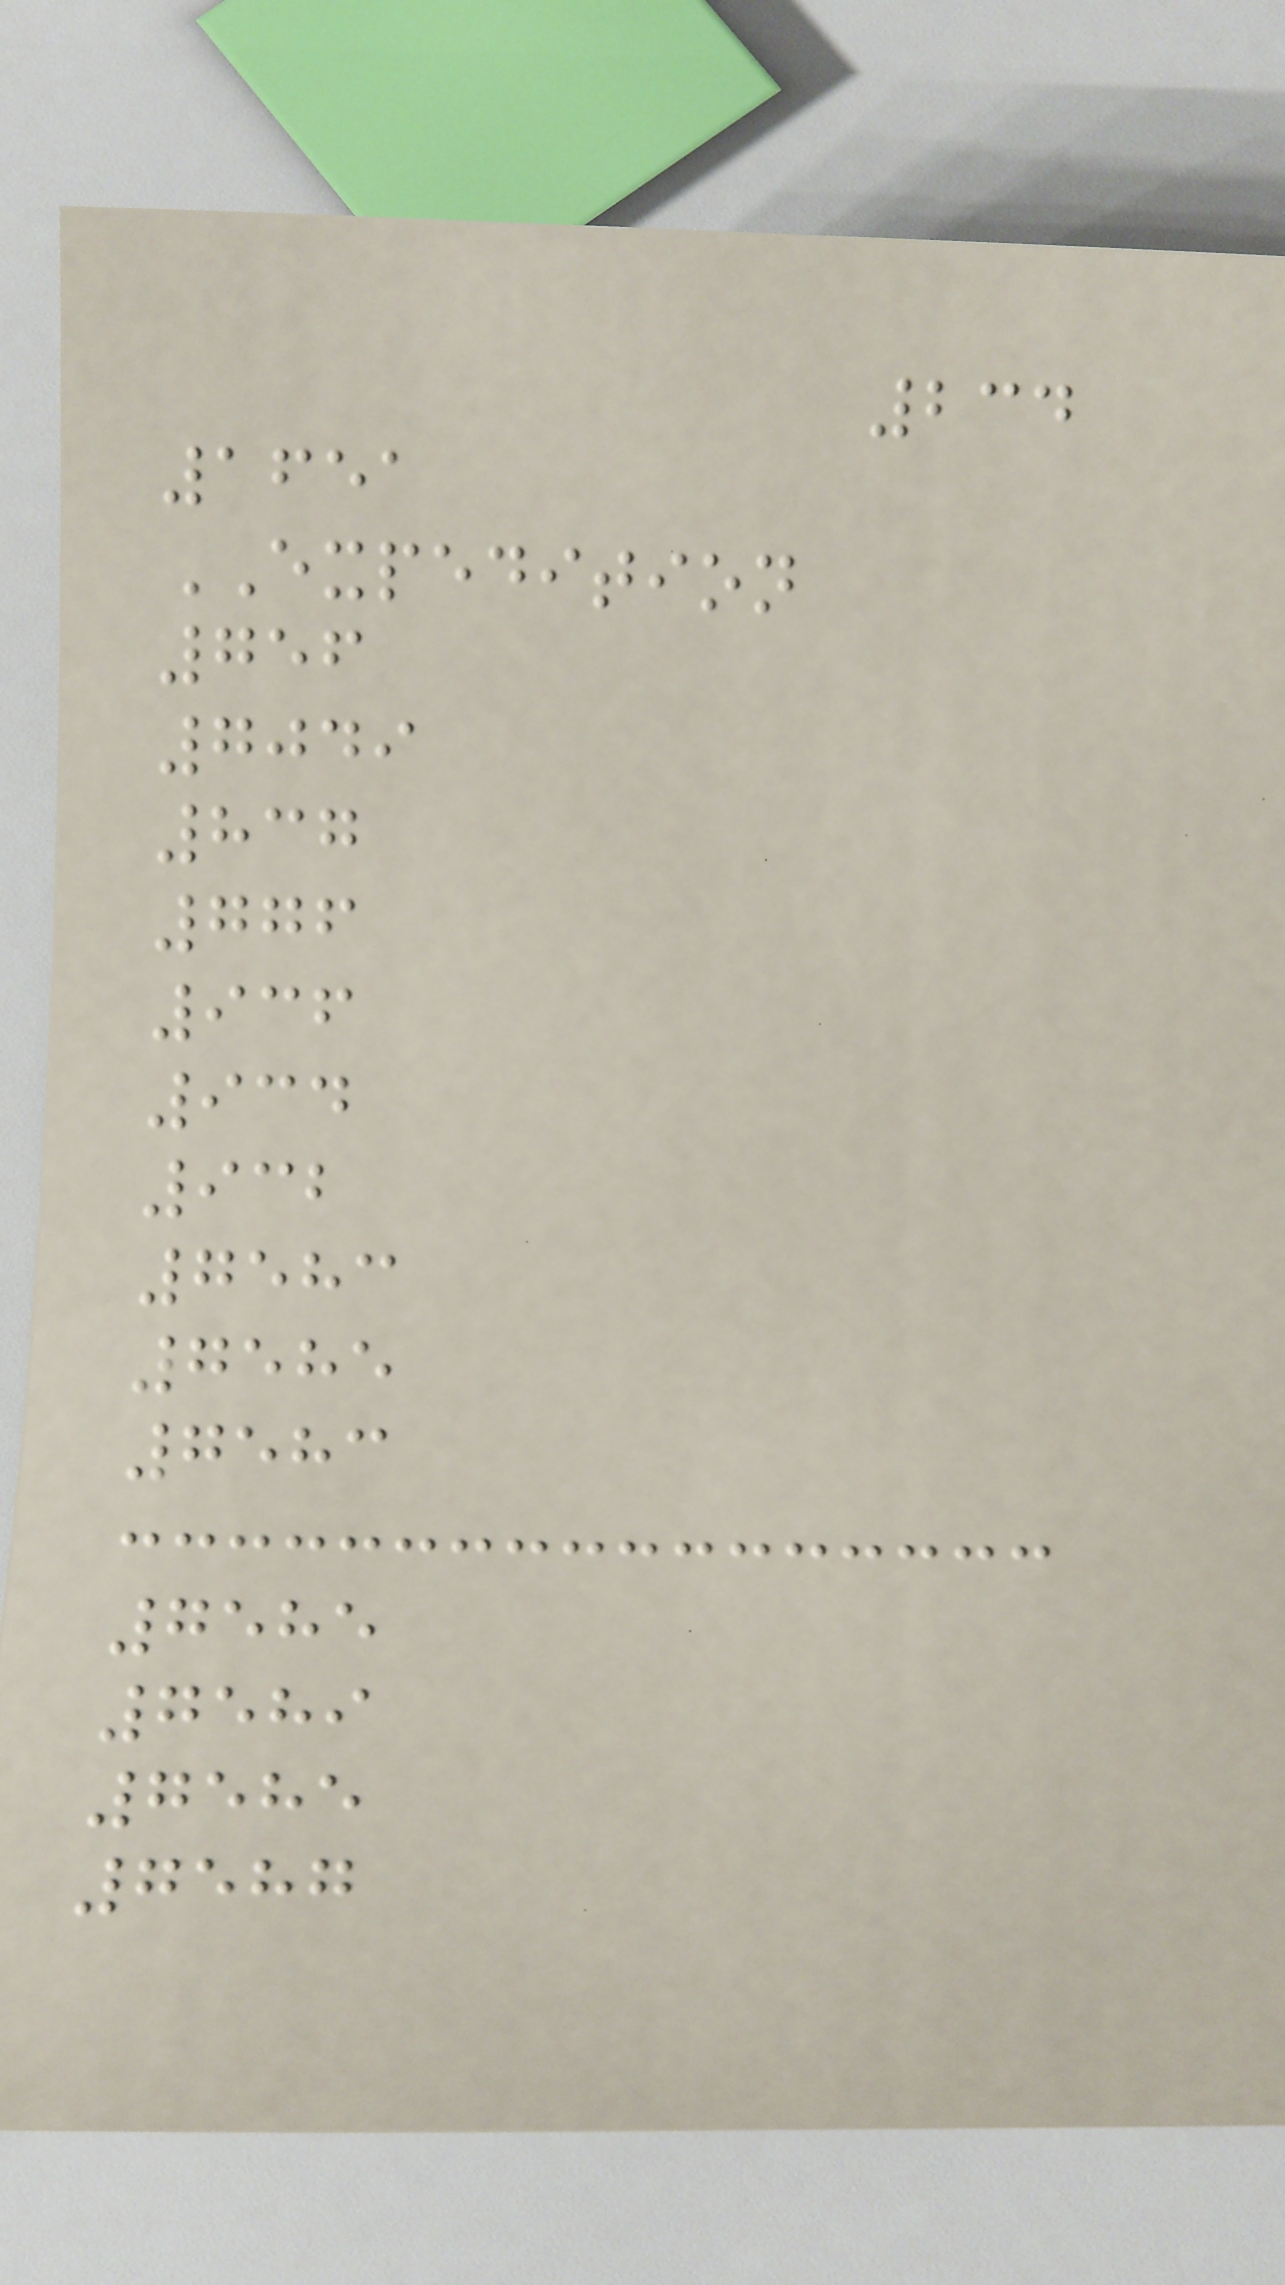234
1651
EXPEDITION
756
7049
837
776
936
934
932
7583
7585
7583
7585
7589
7585
7587
